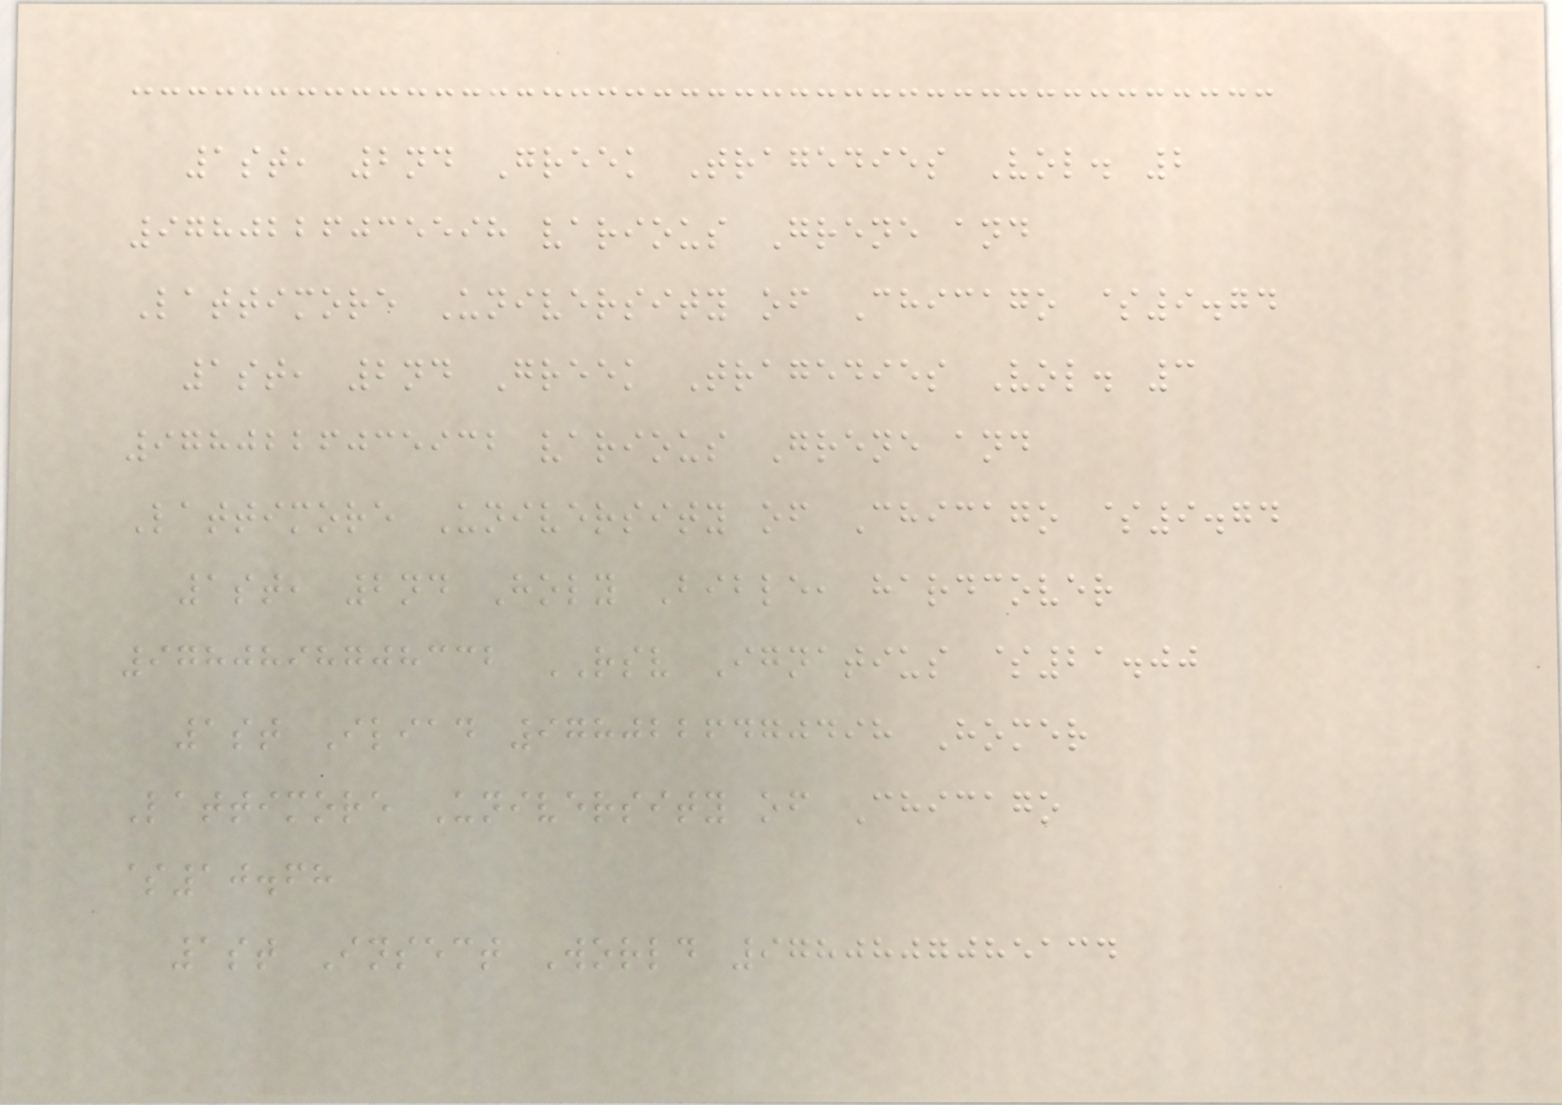1st, 2nd Greek Tragedies Vol. 2
9780226035598 various Grene and
Lattimore University of Chicago $9.74
1st, 2nd Greek Tragedies Vol. 3
9780226035932 various Grene and
Lattimore University of Chicago $9.74
1st, 2nd Holy Bible, hardcover
9780898708332 RSV Ignatius $21.00
1st Iliad 9780226470498 Homer
Lattimore University of Chicago
$10.68
1st Insect World 9780807085134
